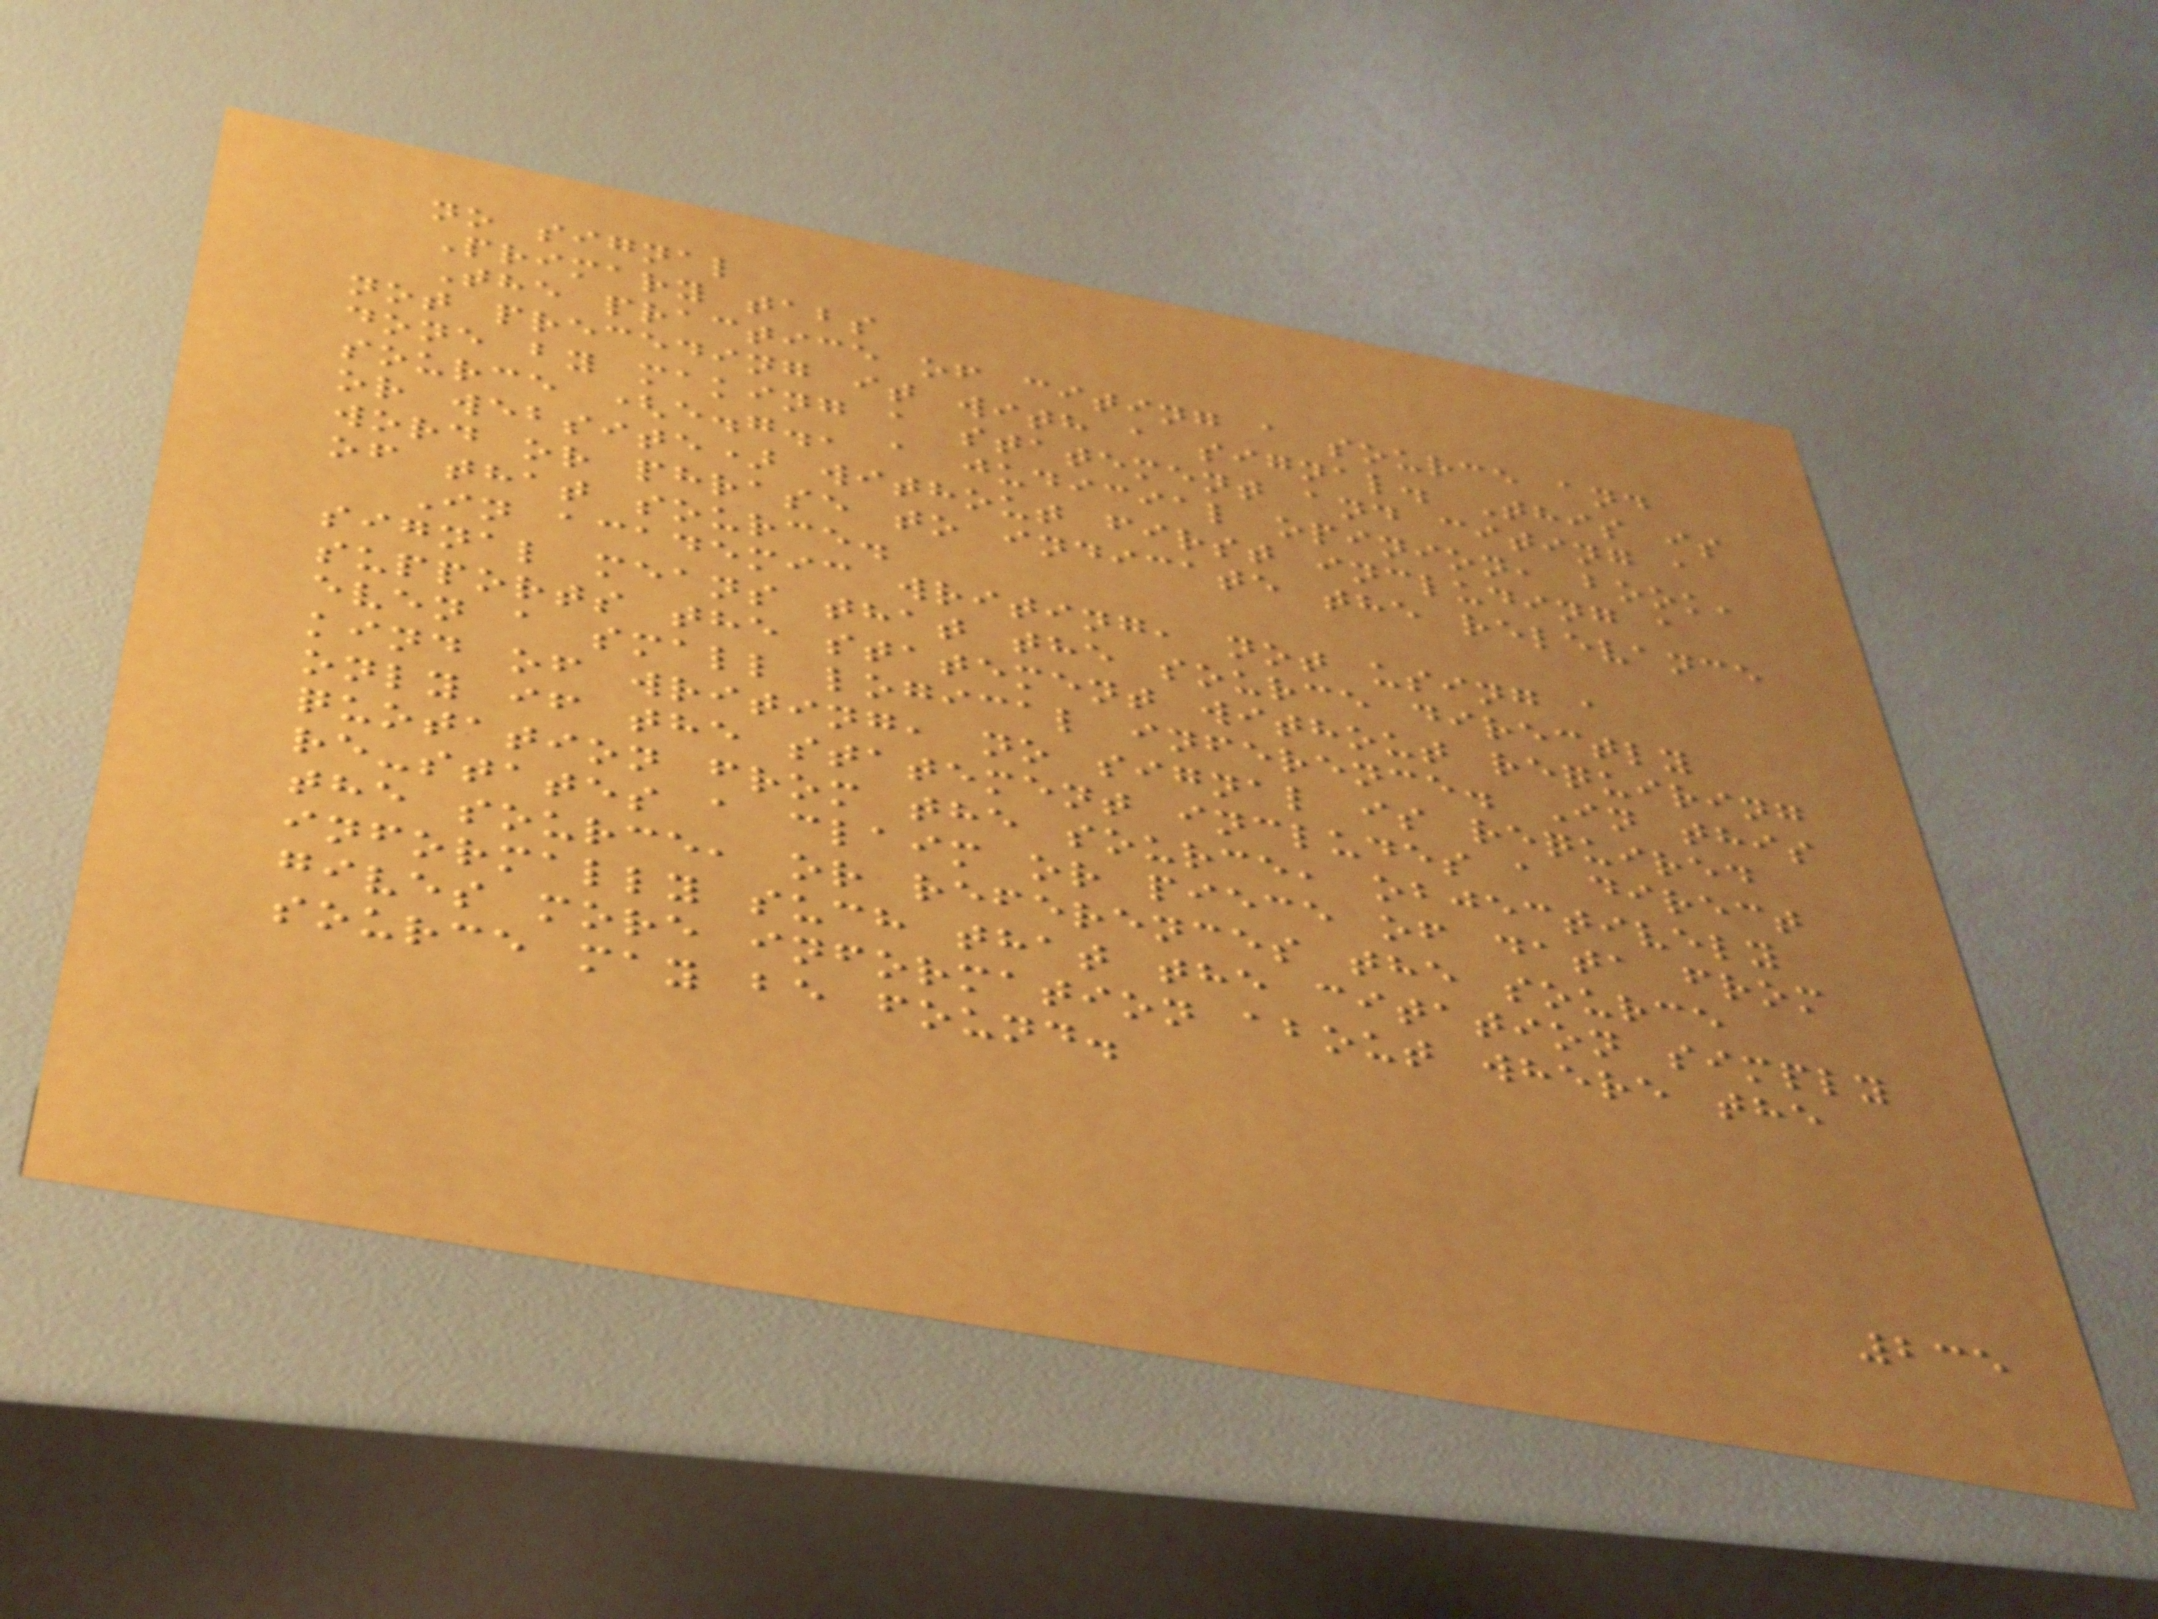no signal
Primary tabs
The practice of citing a source and
not preceding it with a signal. This is
done by making a statement and citing a
source (e.g., a judicial opinion, book,
or website) without first including a
word or phrase to indicate the relevance
of that source.
In academic writing, not using a
signal means that the source directly
supports the statement without requiring
even a small logical inference. In this
kind of writing, no signal is required
only if the statement includes a direct
quotation from the source, objectively
re-states a claim or piece of data from
the source, or references the source
informally such that the citation simply
gives more information about where the
source may be found.
235
